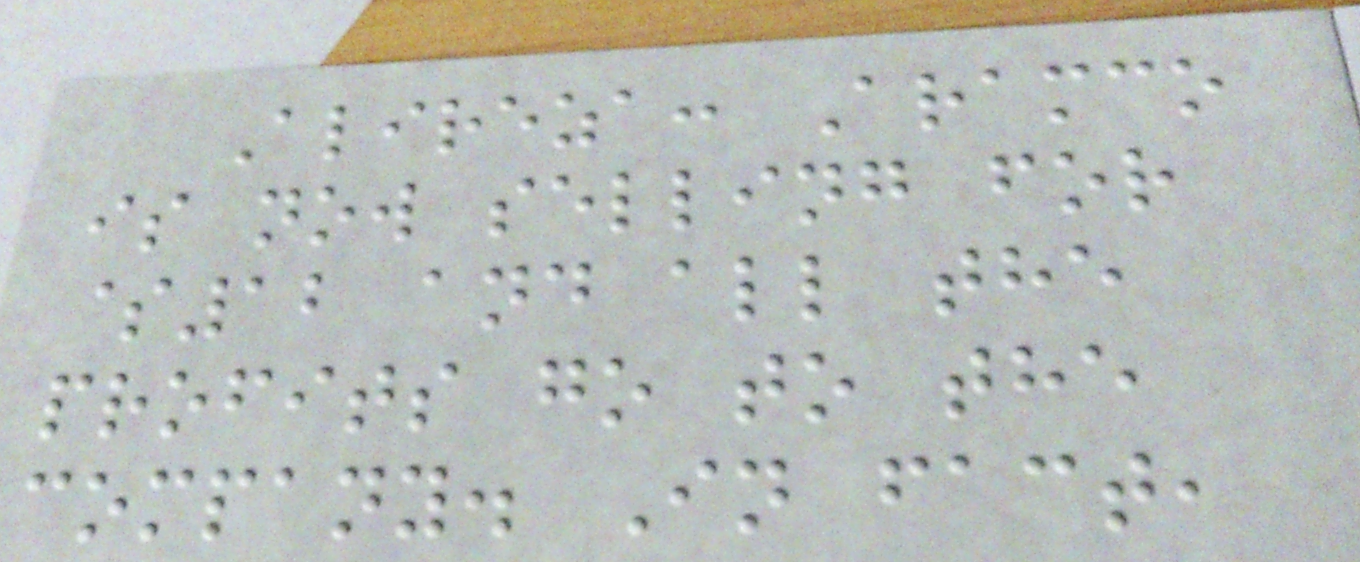Alireza: Aramco
is now selling for
$12 and all the
profits go to the
company. In fact,
